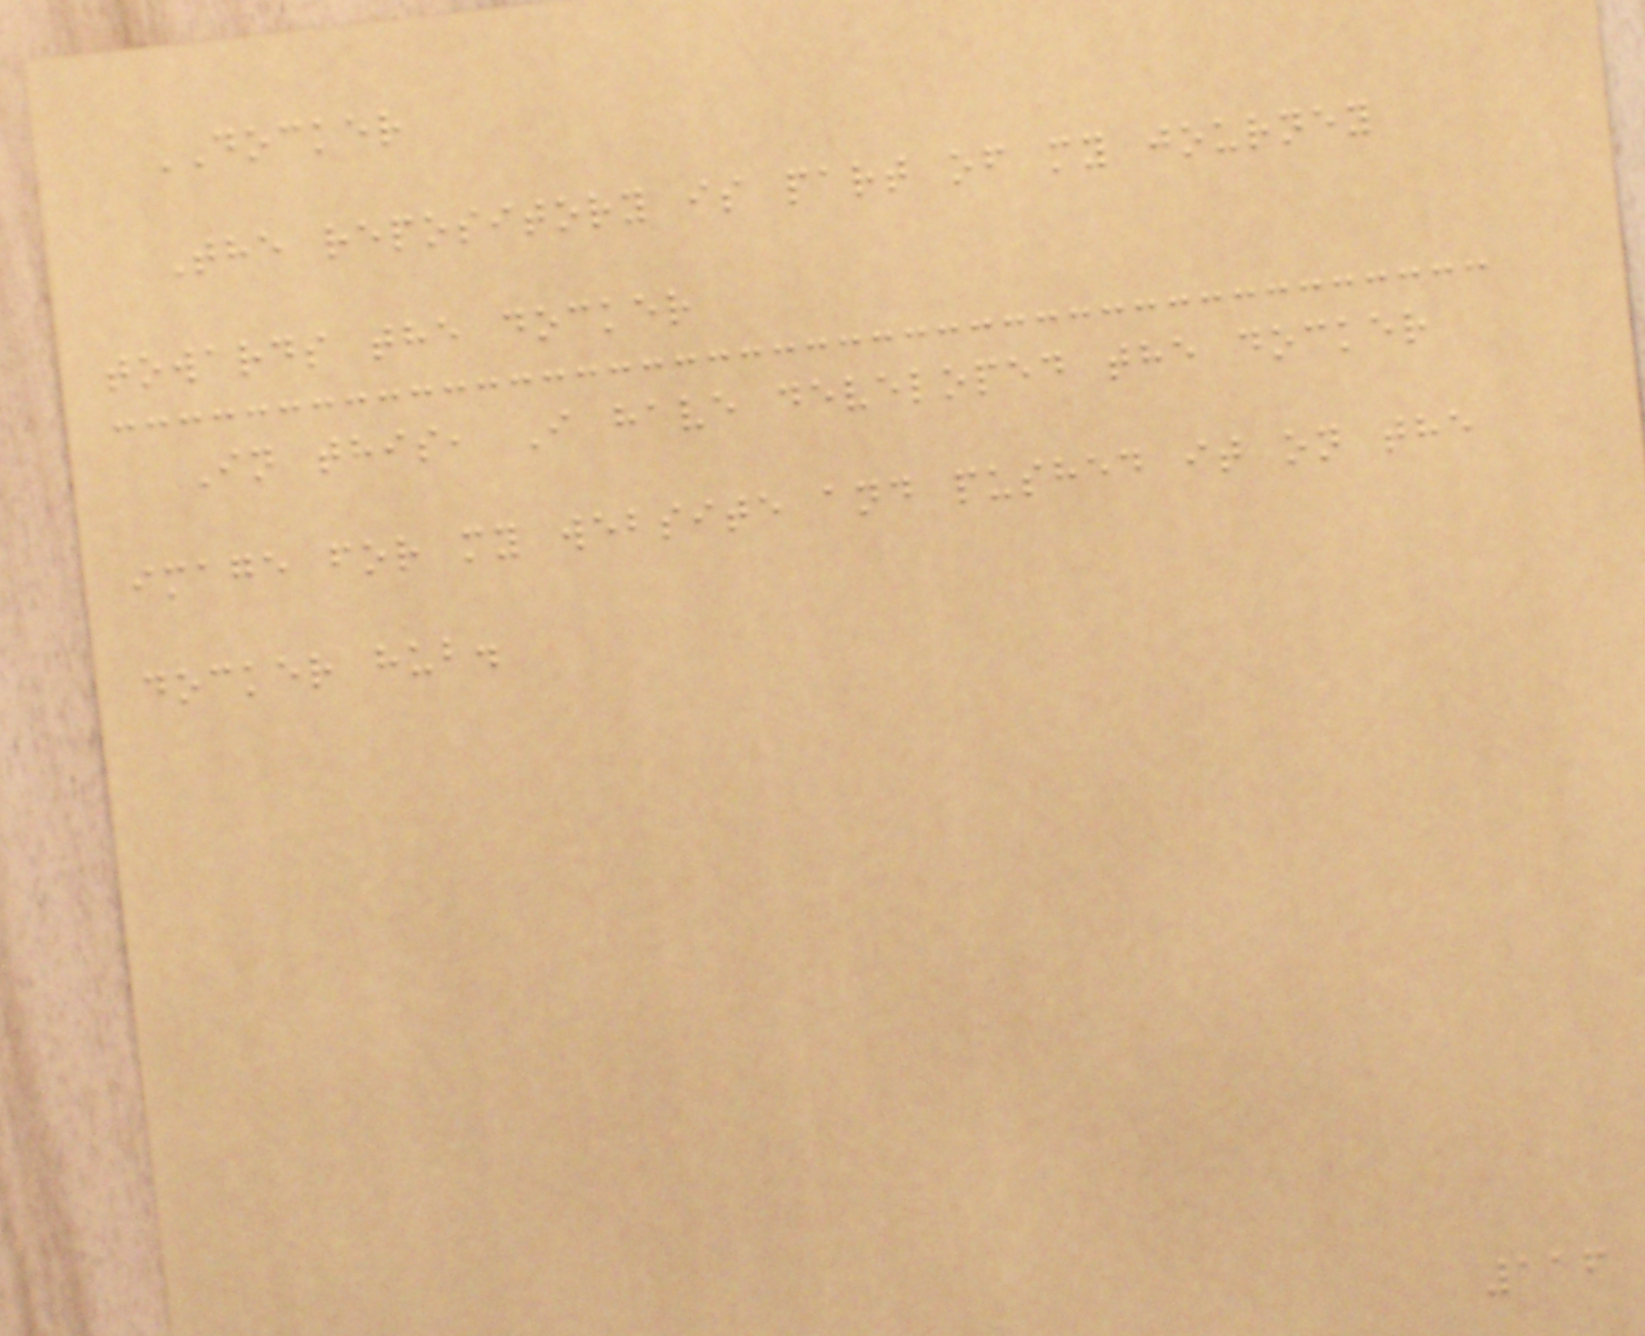DOCKER
The repository is part of my journey
towards the docker
In this, I have developed the docker
image for my website and pushed it on the
docker hub.
116
